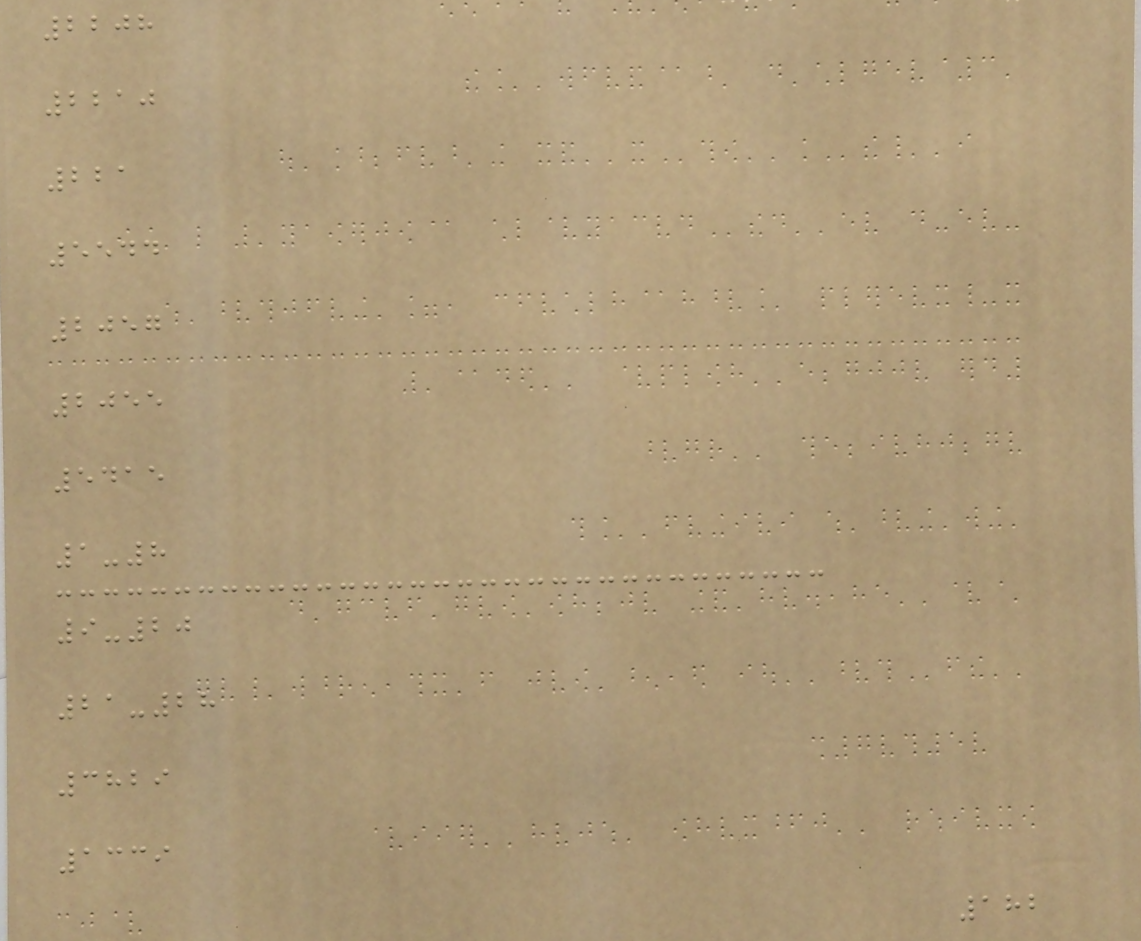2208
2210
221
5544
2057
2055
5415
1-8
9-20
21-28
3829
1339
182
